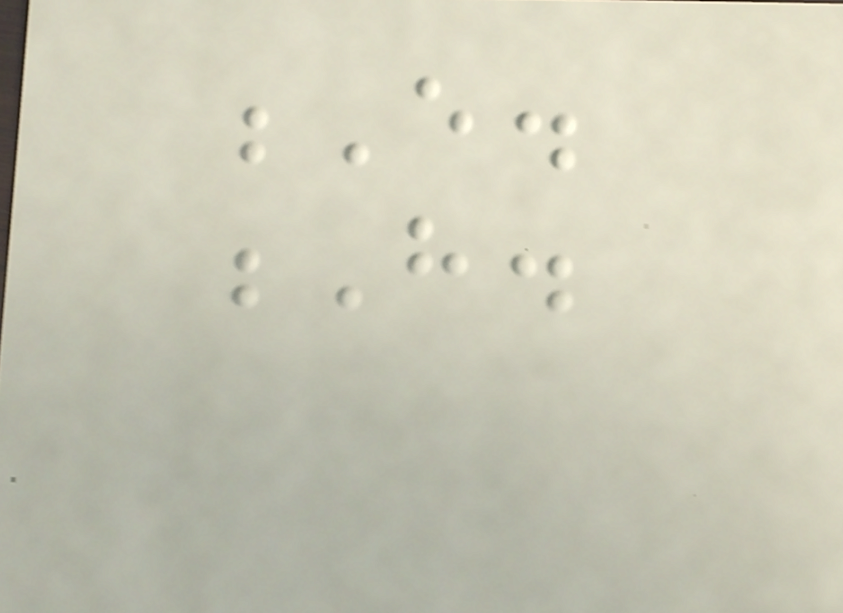E.
H.
